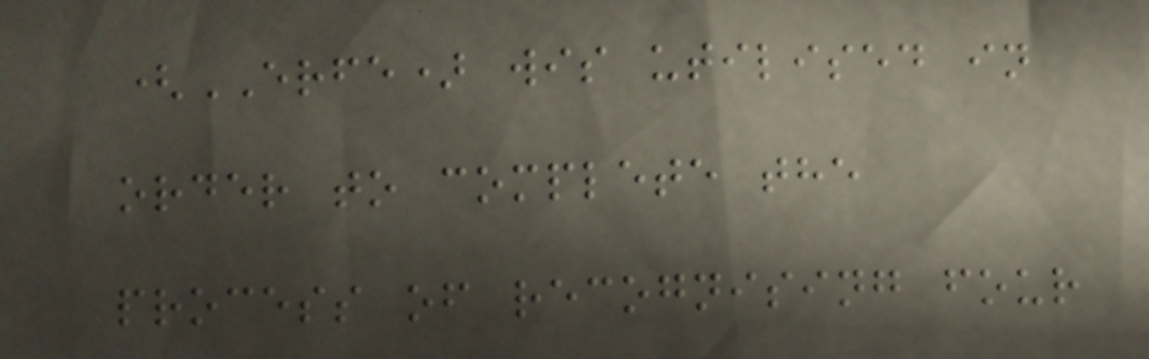(ERFE) wis utilised in
order to complete the
process of recognising four
